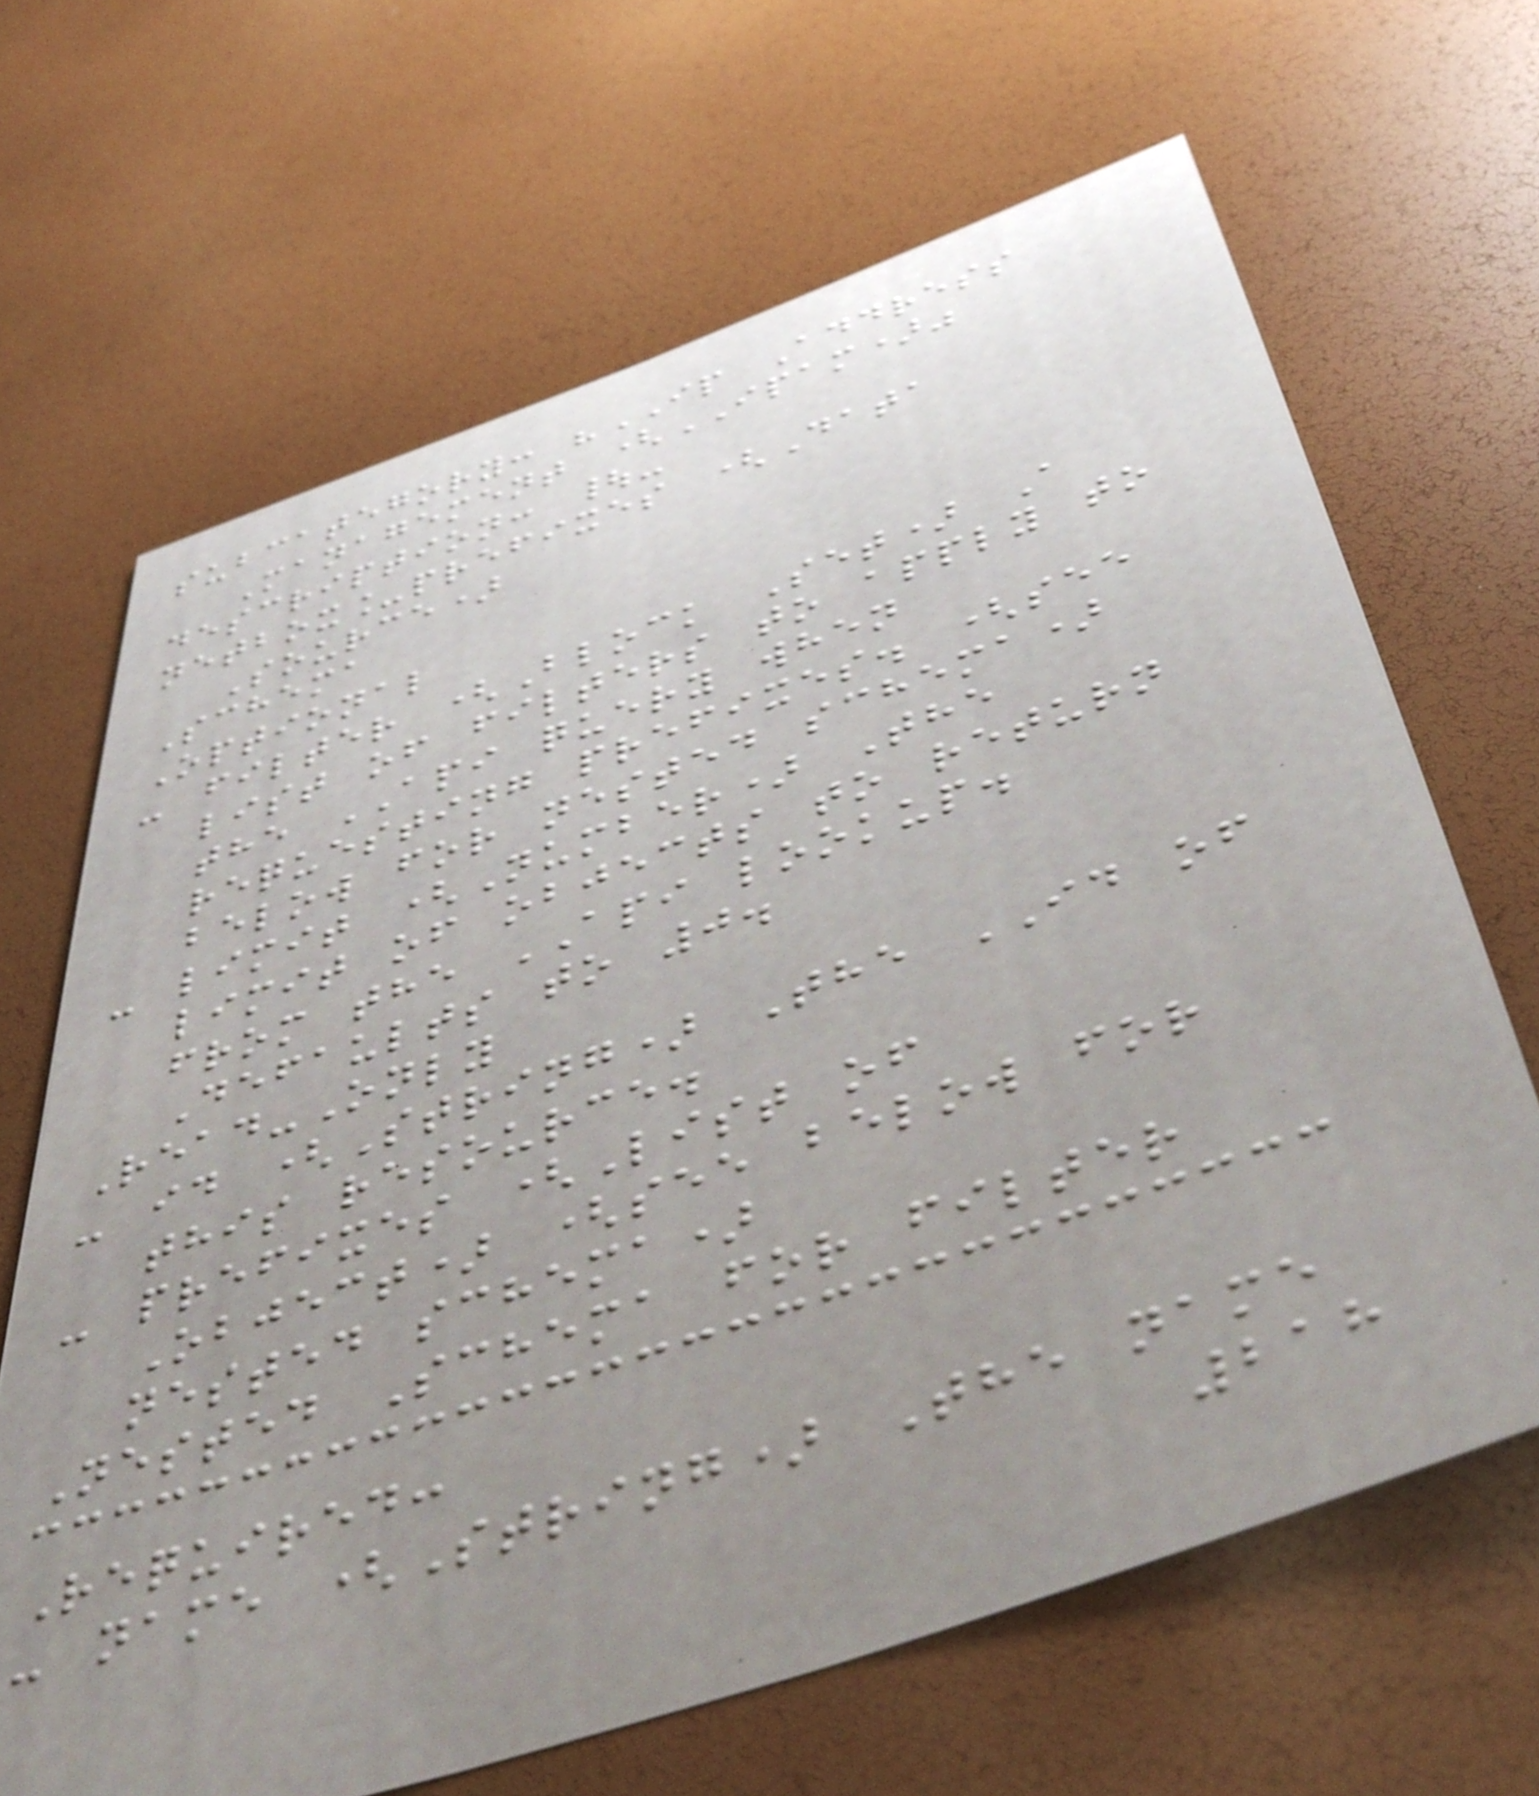subcategory: "IP Address
Management (IPAM)"
description: |-
netbox_prefixes (Data
Source)
Schema
Optional
- filter (Block Set) A
list of filters to apply to
the API query when
requesting prefixes. (see
below for nested schema)
- limit (Number) The
limit of objects to return
from the API lookup.
Defaults to 0.
Read-Only
- id (String) The ID of
this resource.
- prefixes (List of
Object) (see below for
nested schema)
Nested Schema for filter
Required:
- name (String) The name
218
